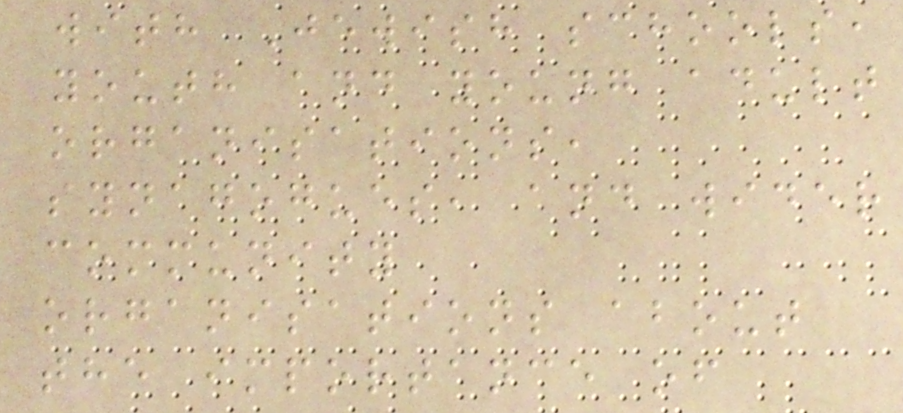with Jewish schools,
youth and young adult
organisations,
synagogues, and wider
community
organisations about
the importance of
